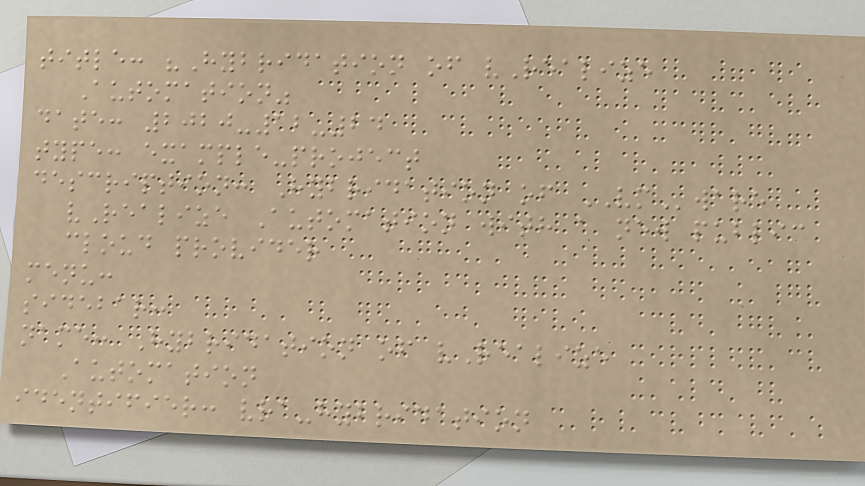title: "Hybridation of vRealize
Automation"
date: 2020-12-24
type: example-project
description: Hybridation of VMware
vRealize Automation with a new public
cloud provider
menu:
sidebar:
name: Hybridation of vRealize
Automation
identifier: vra-hybridation
